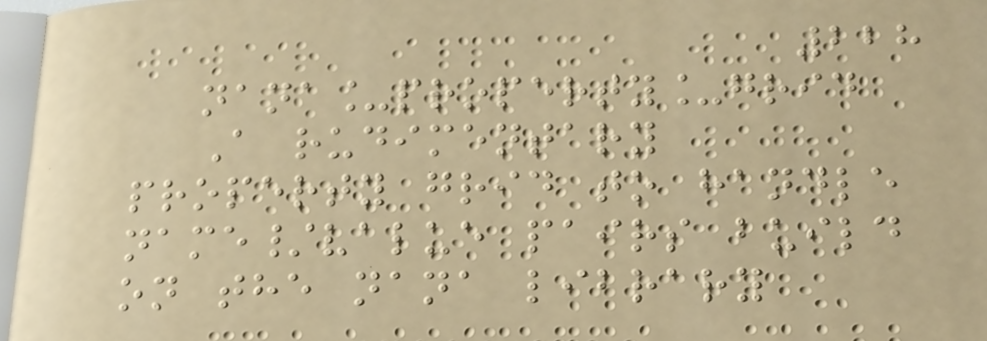228
nana_property_grid
A rudimentary
property grid to handle
name/value pairs build
on the nana library
